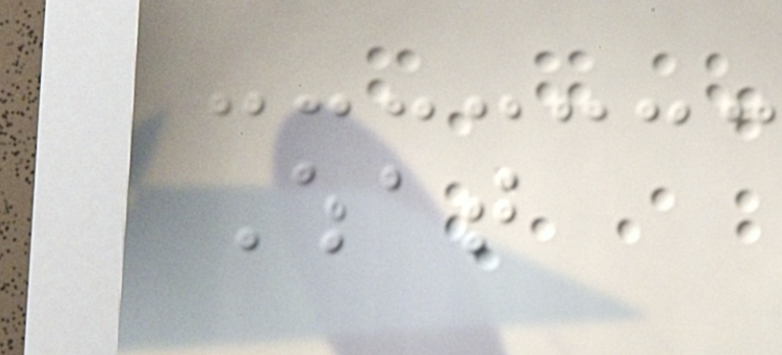What
